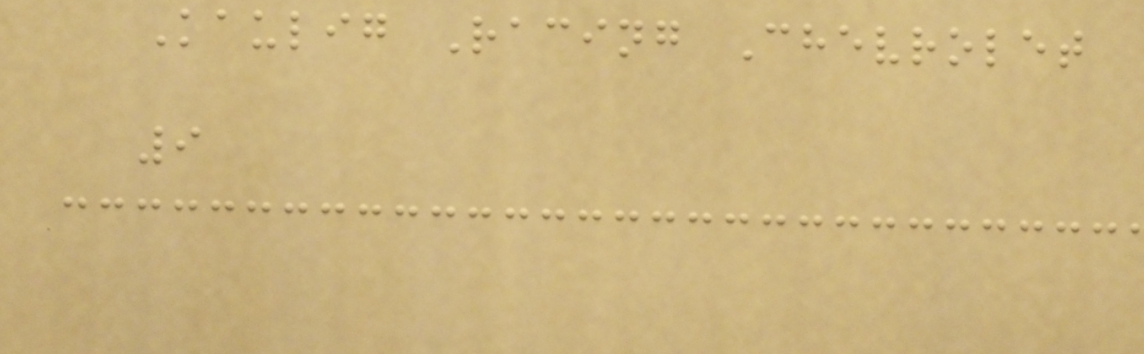Kaulig Racing Chevrolet
9
